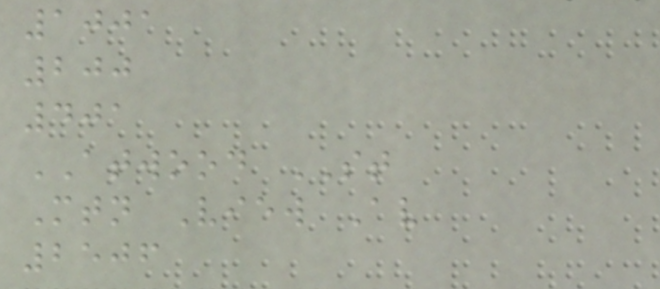1001
200
401
ATWOOD ST
Mtn View Av
2506
